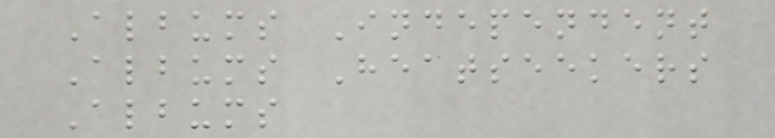Albums Independent
Albums Heatseekers
Albums
